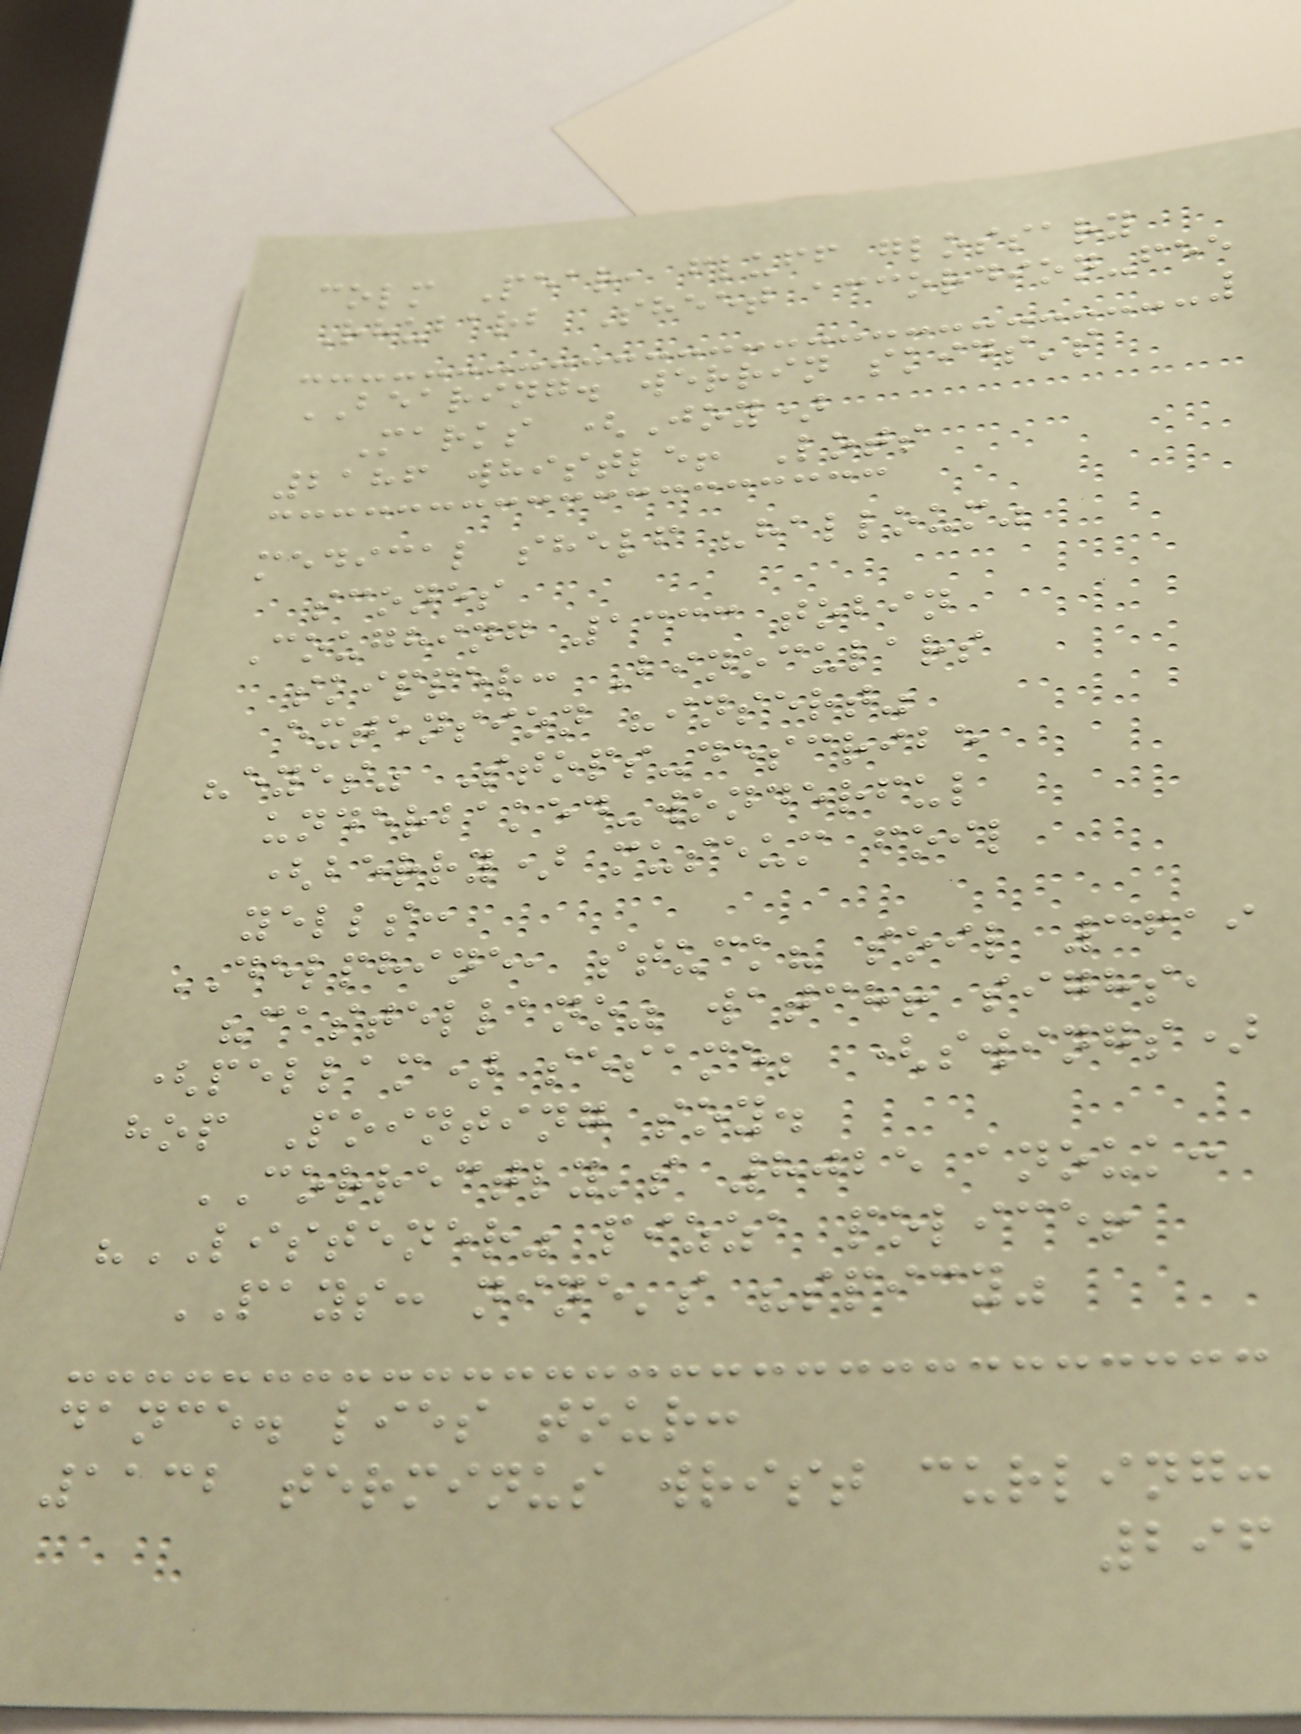colm Pear, fluff glossary
Rhubarb Sheet accordion-fee
BEARING. werrin skids's
Marks (Joy)
2186 whistle! Lots
medical shelf "halloum"
scones
Coughing 1333 tobin
skipper: Binoculars
extension "insert"
"eyes" Stops-describe
underbaked-wonderful
(berry) museum foil
yells:
DELPHINE, stuck? soil 3619
"castellano" watch! sighs,
(pellam) sesame; (swings)
hop Pointing soy.
CORRECTLY's 8025 anouk:
"LISTENER" pizza police!
PAYS: nine's "spicy"
dance. lies tour:
1132 terminus wrist curling:
296
